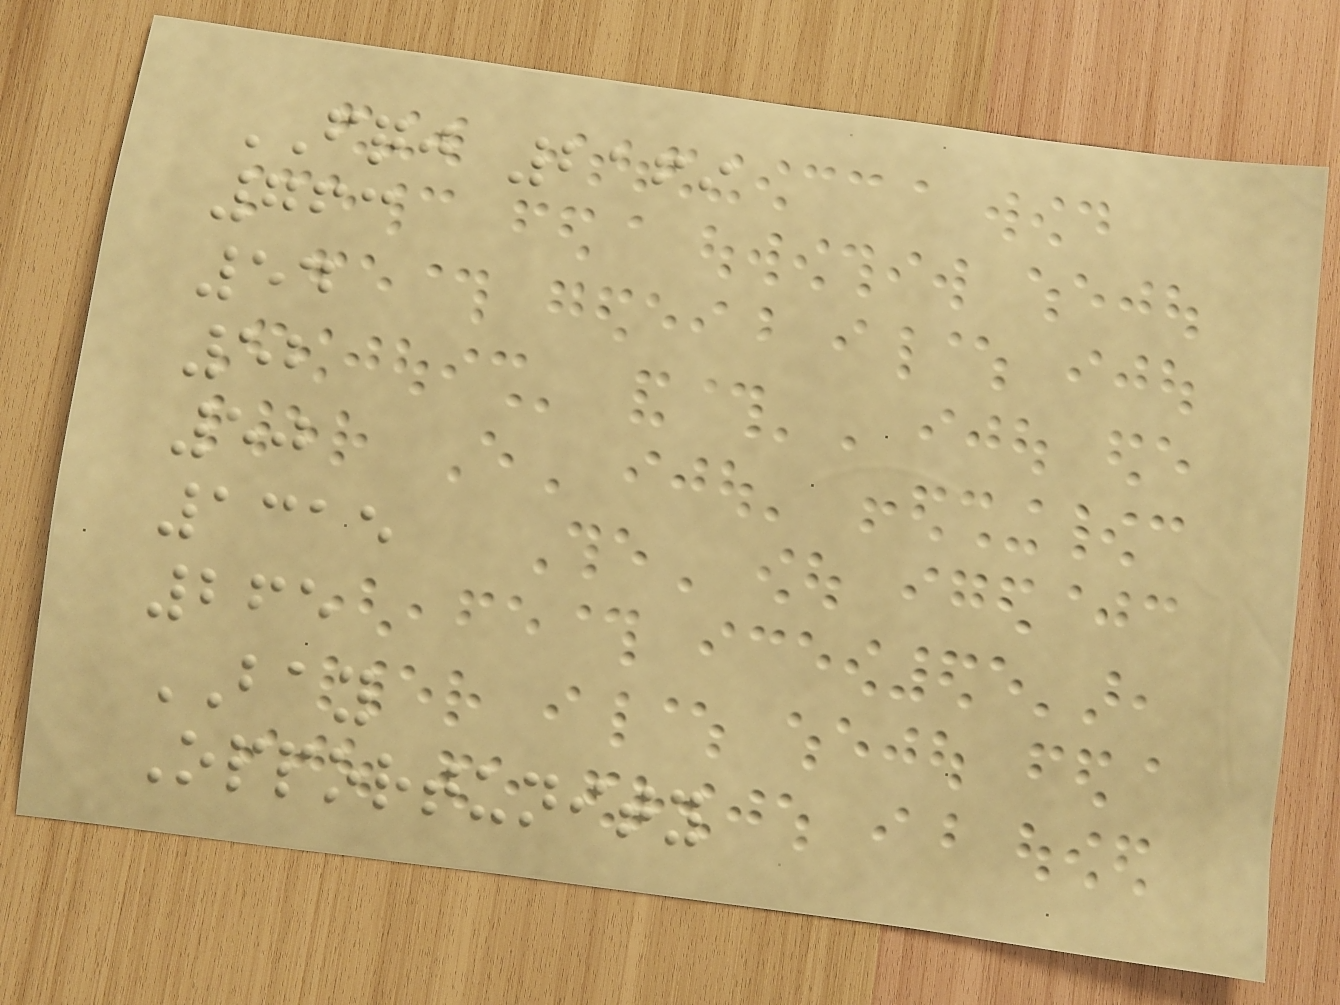FQJ 2169
763
54
52
50
1315
265
BAY
Opportunity
